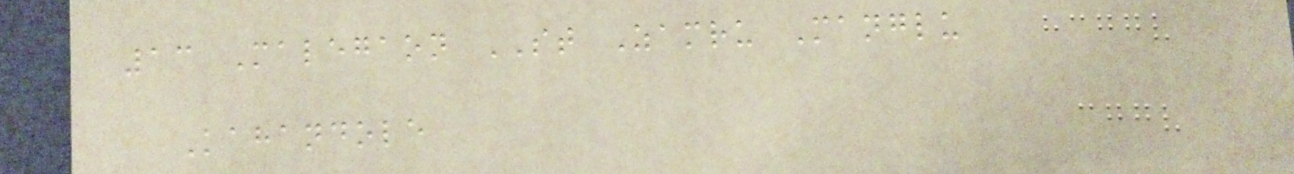13 Malegaon ST Zamru Manglu
Kahandole
